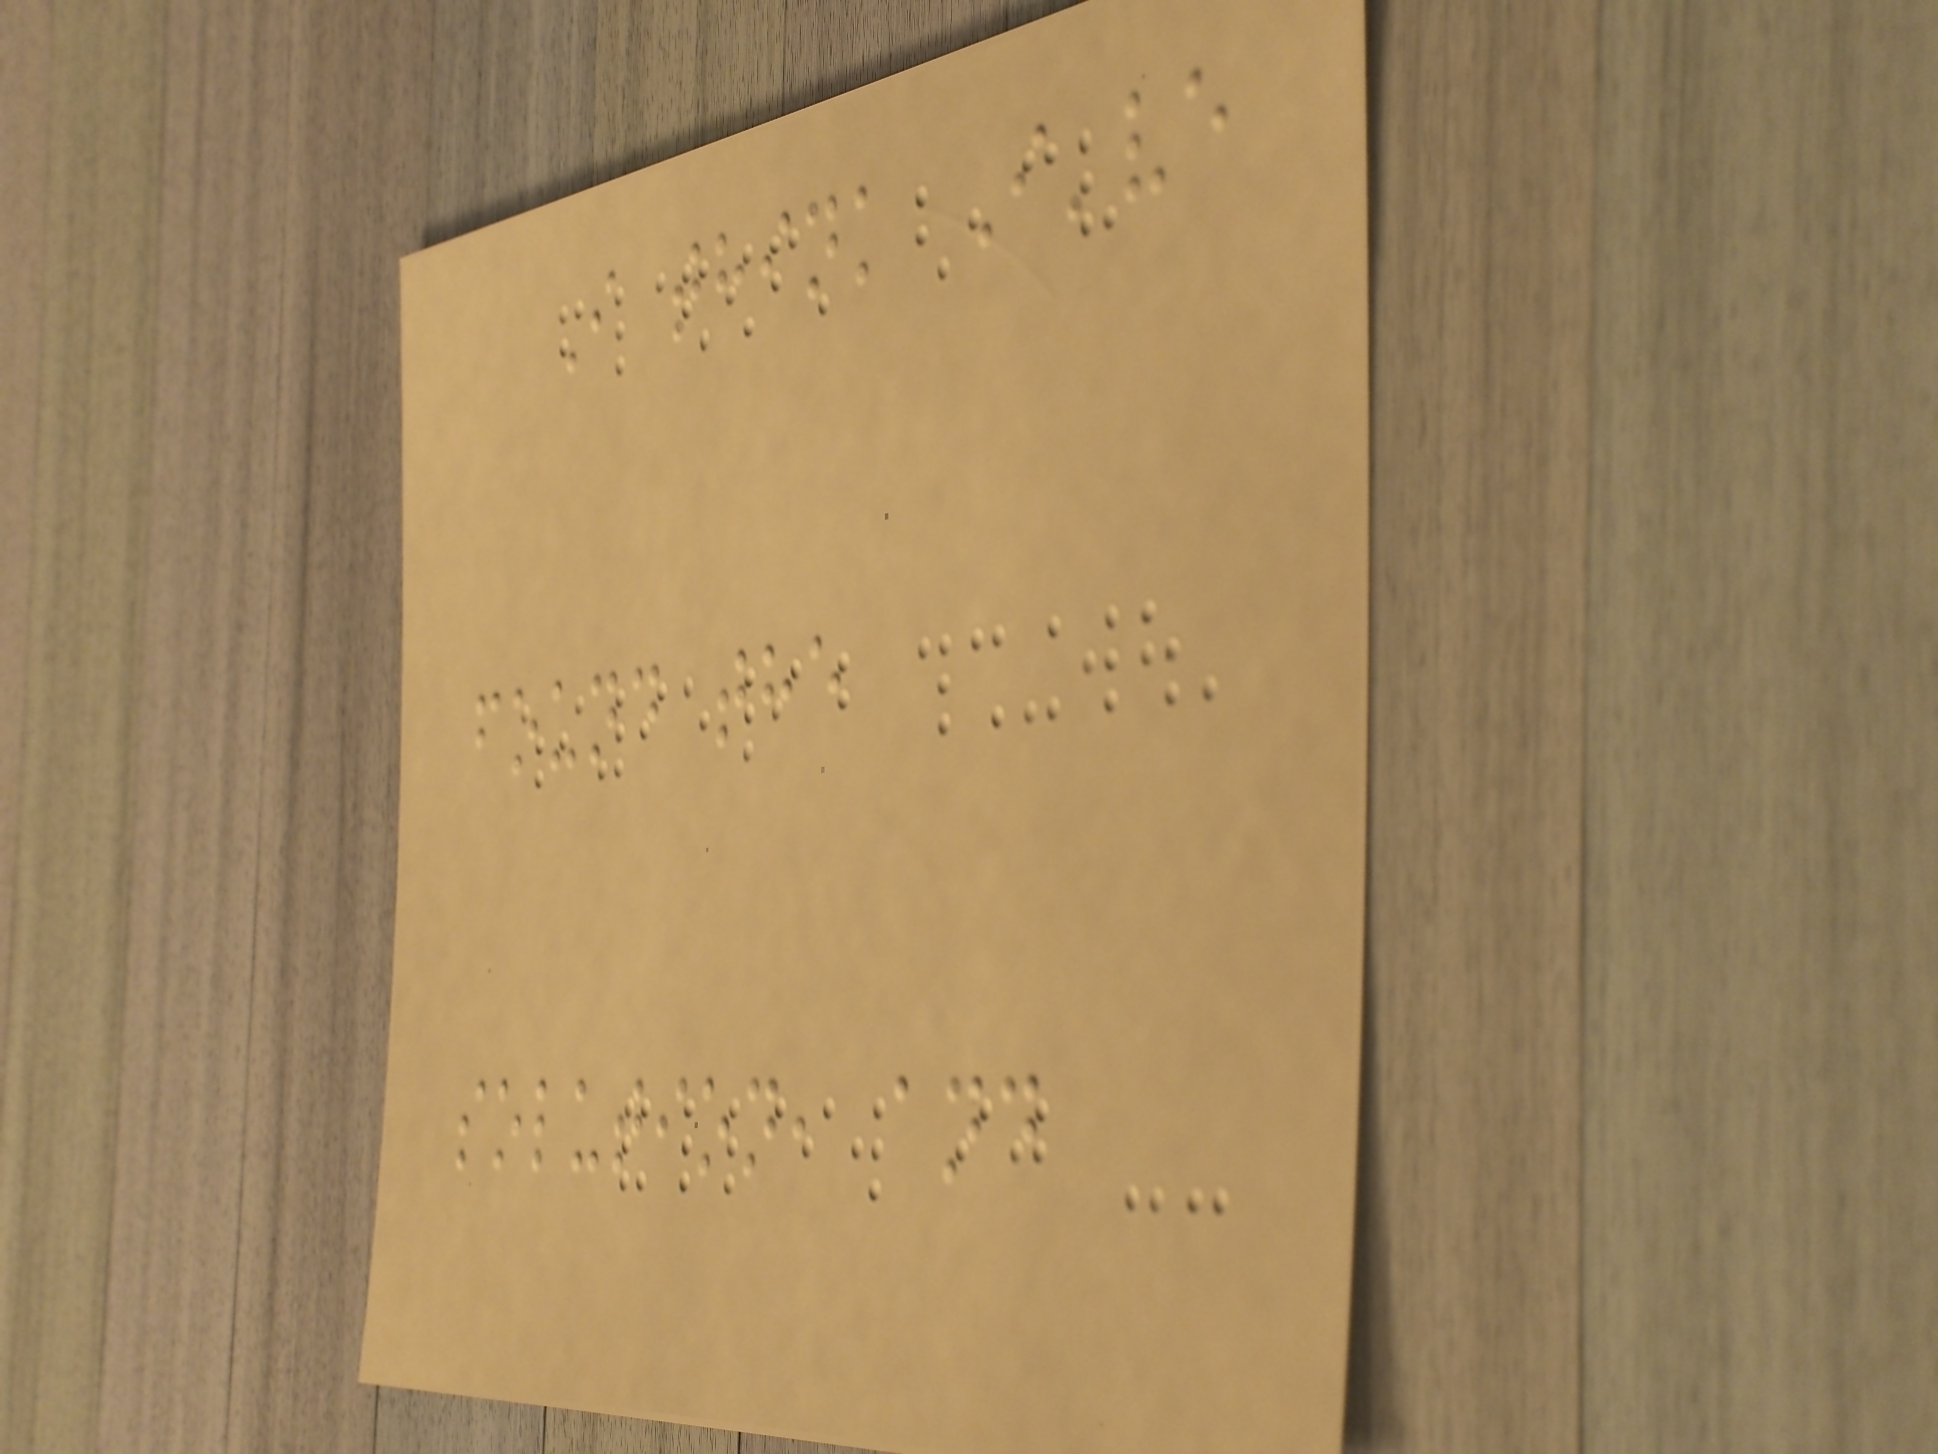I think I've
found the
solution, and
